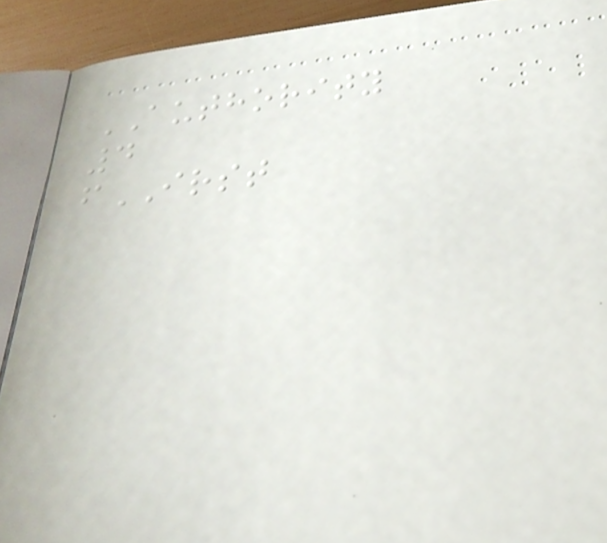AUTHORITY
4
fIRST
